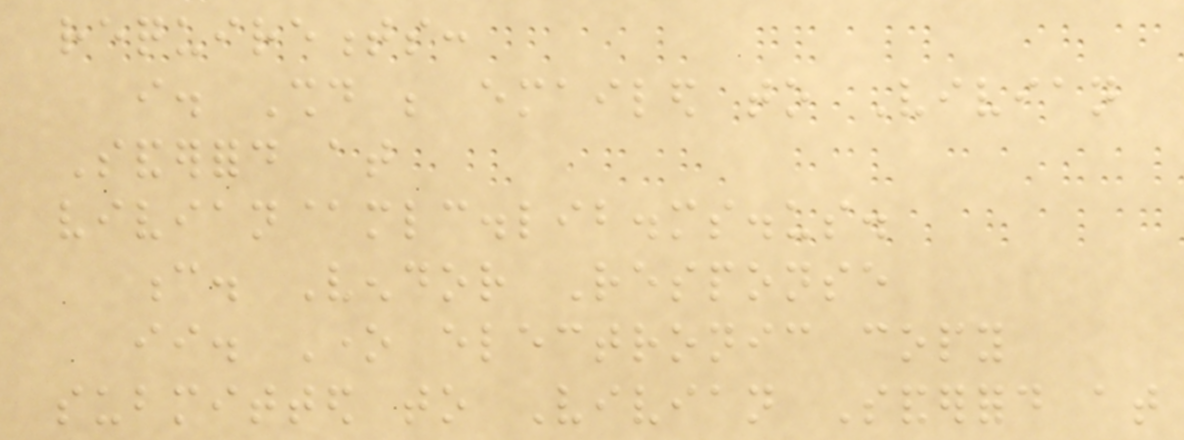requirements:
i. Should be emailed to Vivian
Sanderford at
vivian@mlc.lib.ms.us.
c. Vendor Response
ii. One electronic copy
submitted to Vivian Sanderford at
